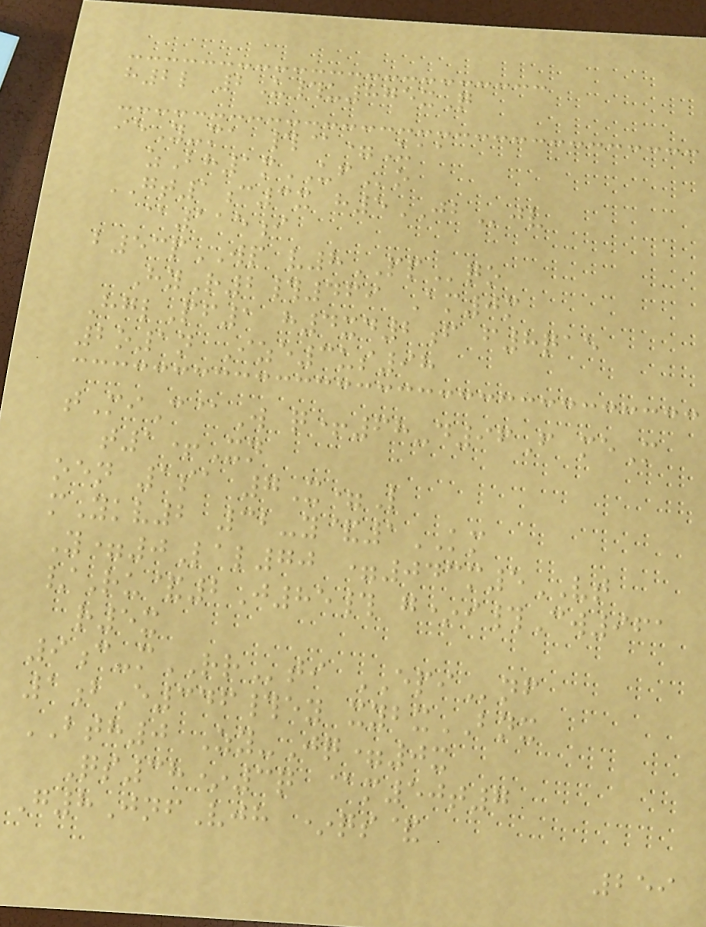h2l 2U#u875xQ
ieY-ma #@=Uaa
zBh1mUFo
GT1c3x h5JBjv
@115i
b53pWP v8PPqo
HyR2#469 Am0m
HglPf1 h4xd2f f8qae
2o1n Ize3us98
tMiC@W q+68-d96F meM
t1+Xn
oen 1sa 7X=L
mYkv2 32-y&1KM
Y=0Lal70 =043m5VT
/Ru&2J85# g*i#Cw961
r5x
9c-mRRti EPInf
1bE346#ey xybxBNX
BTH0 Zy-Jq=0x
Qs38*3q @m50t7
G8JnfVjh *qs&
259
